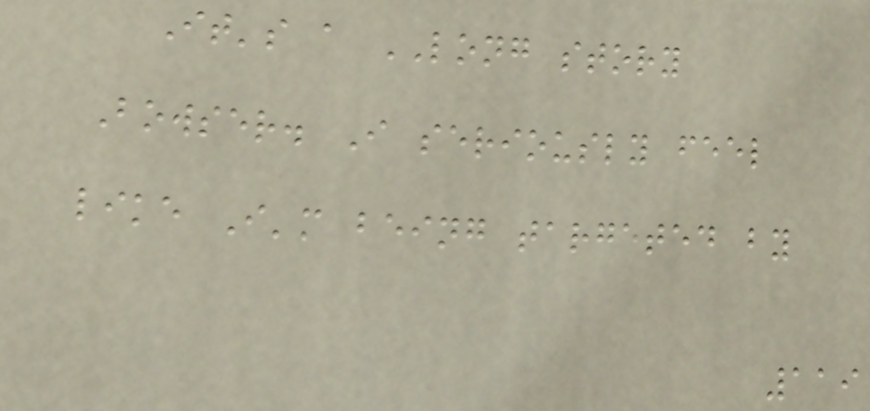It's a LONG story
Bowser. I seriously feel
like I'm being targeted by
119
